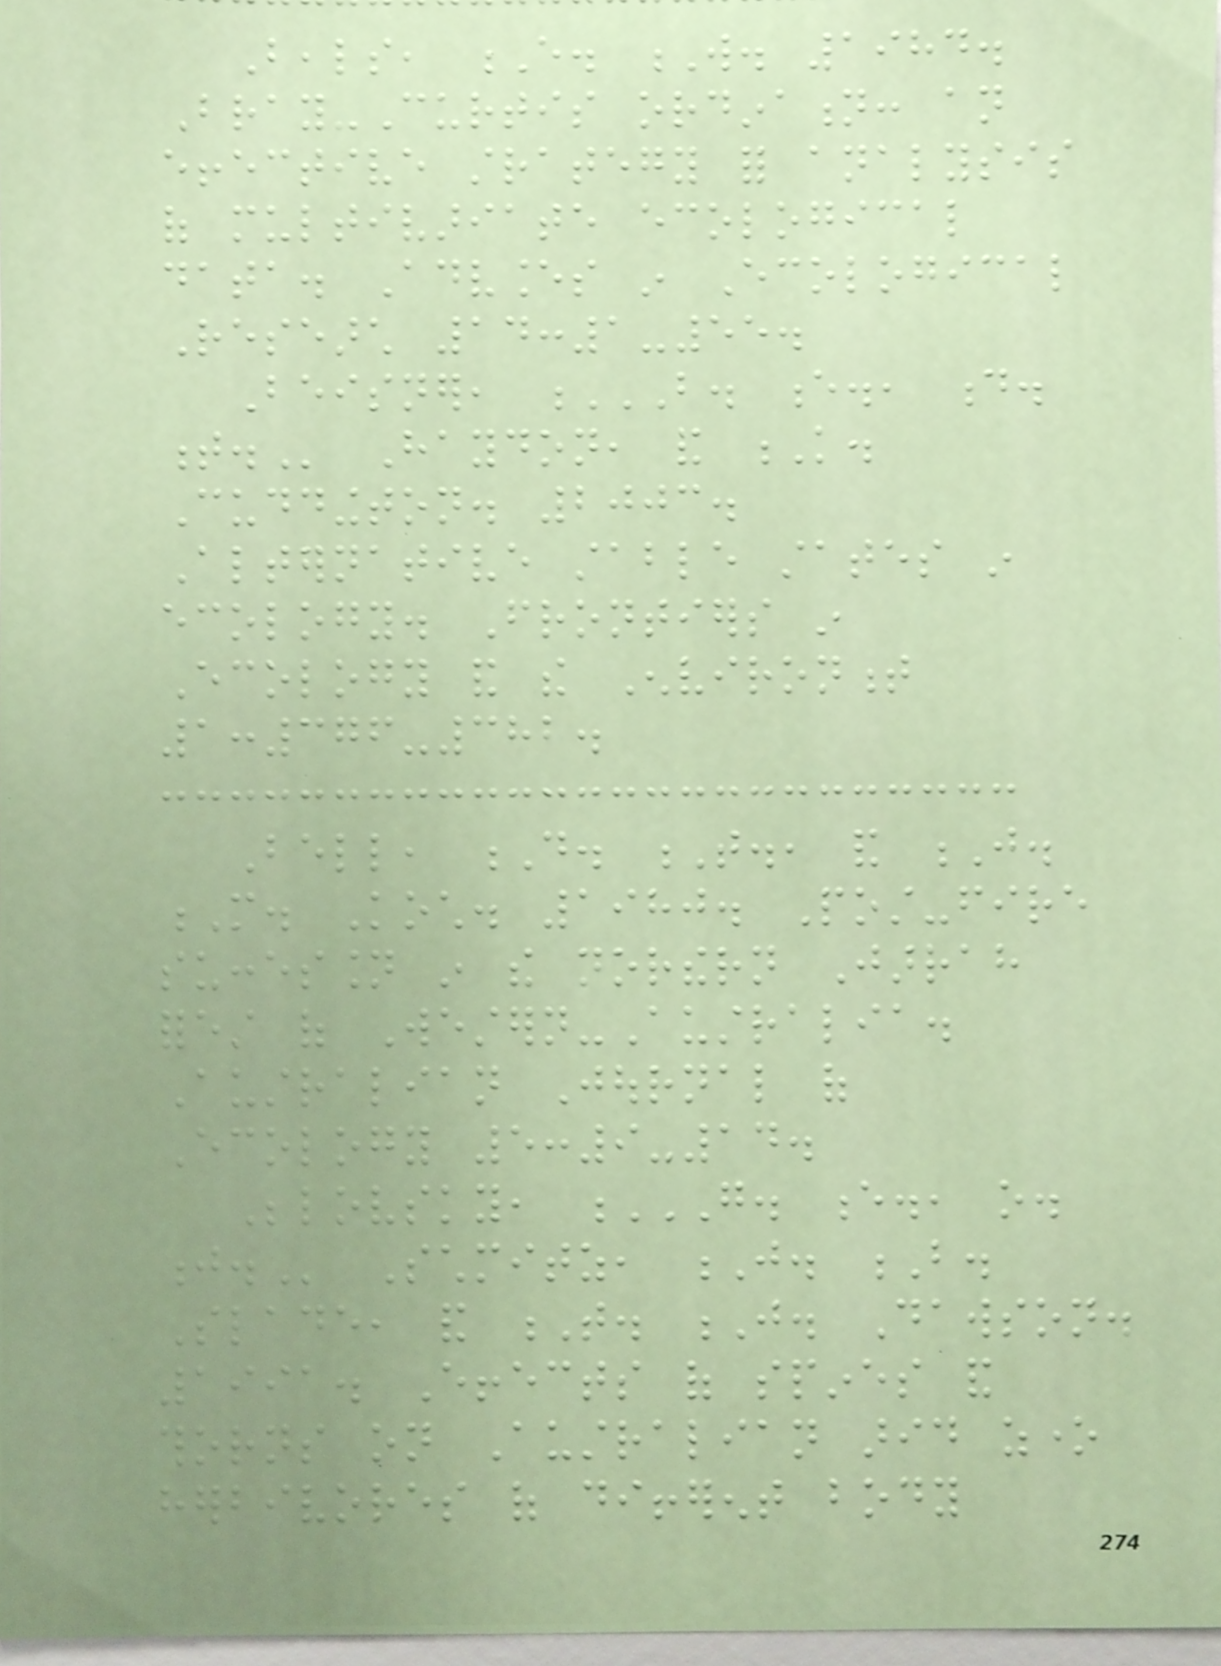Beals, E. W. 1984.
Bray-Curtis ordination: an
effective strategy for analysis
of multivariate ecological
data. Advances in Ecological
Research 14:1-55.
Beisner, B. E., D.
T. Haydon, and K.
Cuddington. 2003.
Alternative stable states in
ecology. Frontiers in
Ecology and the Environment
1:376-382.
Bell, D. T., and J.
M. Koch. 1980. Post-fire
succession in the northern Jarrah
forest of Western-Australia.
Australian Journal of
Ecology 5:9-14.
Belovsky, G. E., O.
J. Schmitz, J. B.
Slade, and T. J. Dawson.
1991. Effects of spines and
thorns on Australian arid zone
herbivores of different body
